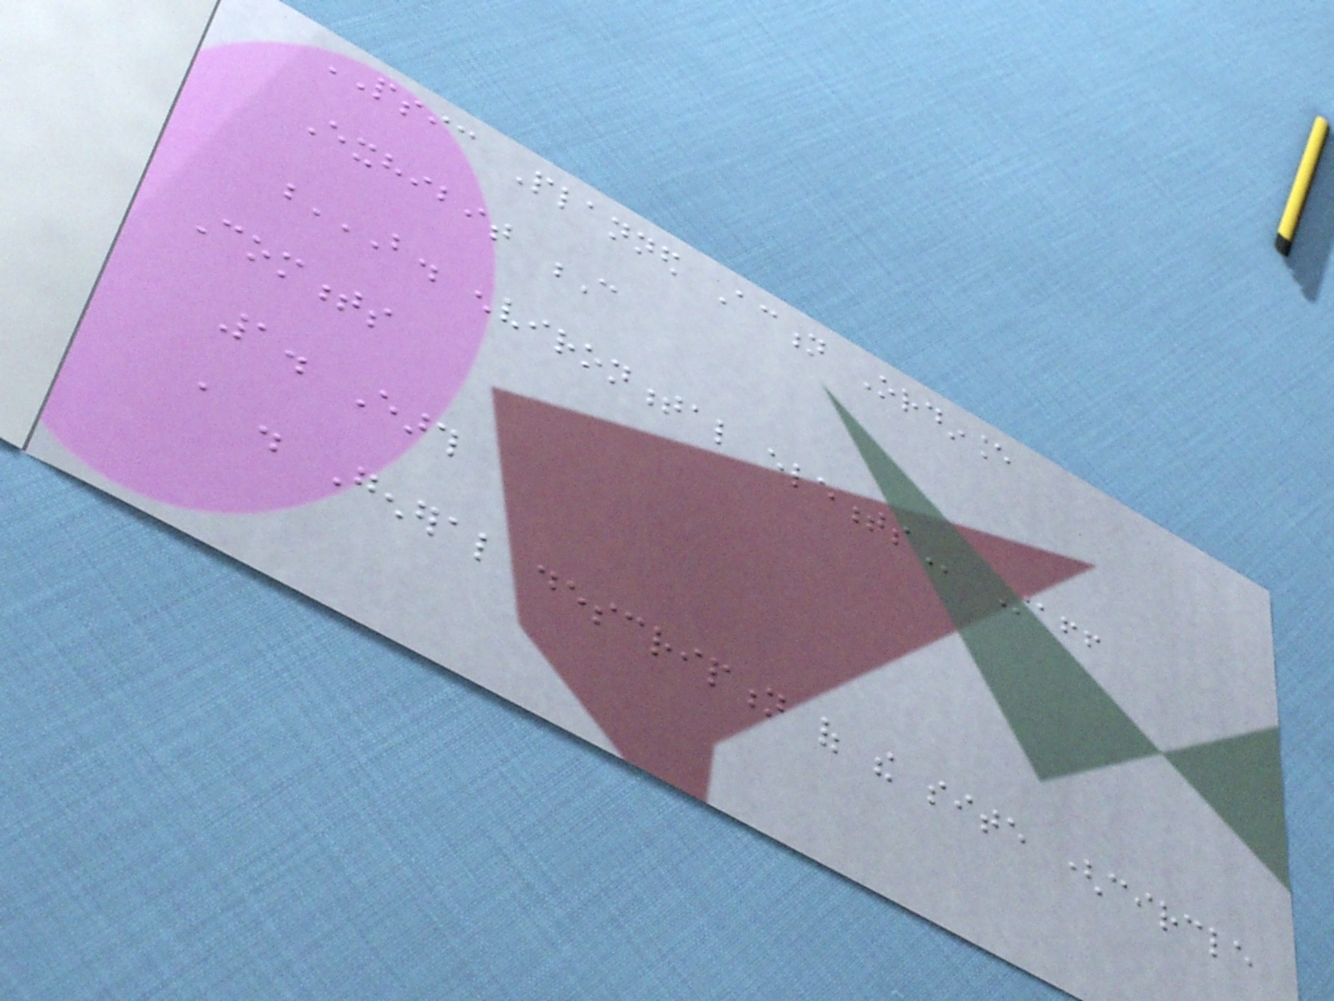PSIC Planned Action Ordinance
Exhibit C
B. ENVIRONMENTAL ELEMENTS Staff
Comments
1. Earth
a . General description of the site (circle
